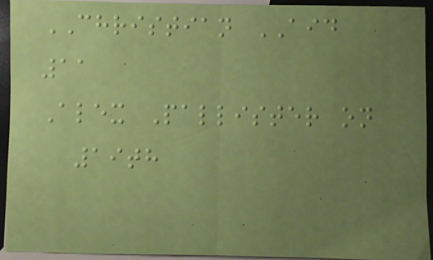CHRISTIAN AID
11
Alex Pallister on
19th
